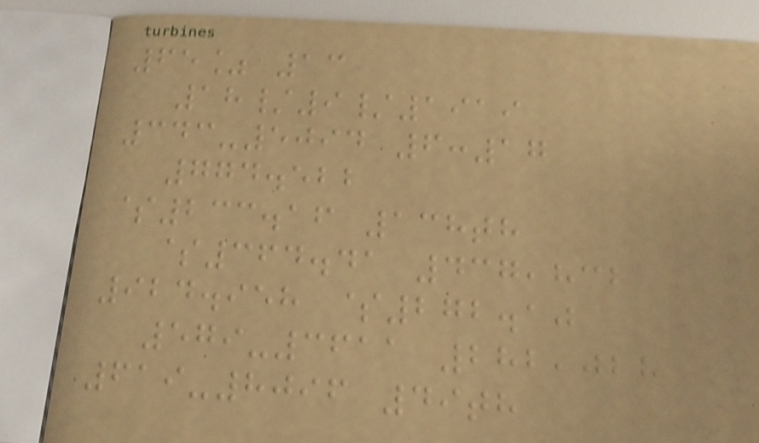65% 13
18/9/1919
343-5094 6:17
774.522
$233.16 138th
$364.41 437,832
924.958 $272.10
579-3611 282,028
619-8096 49th
